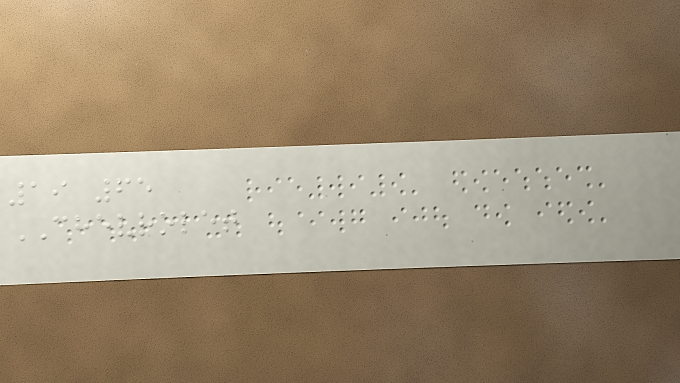19 65
CHEVROLET
